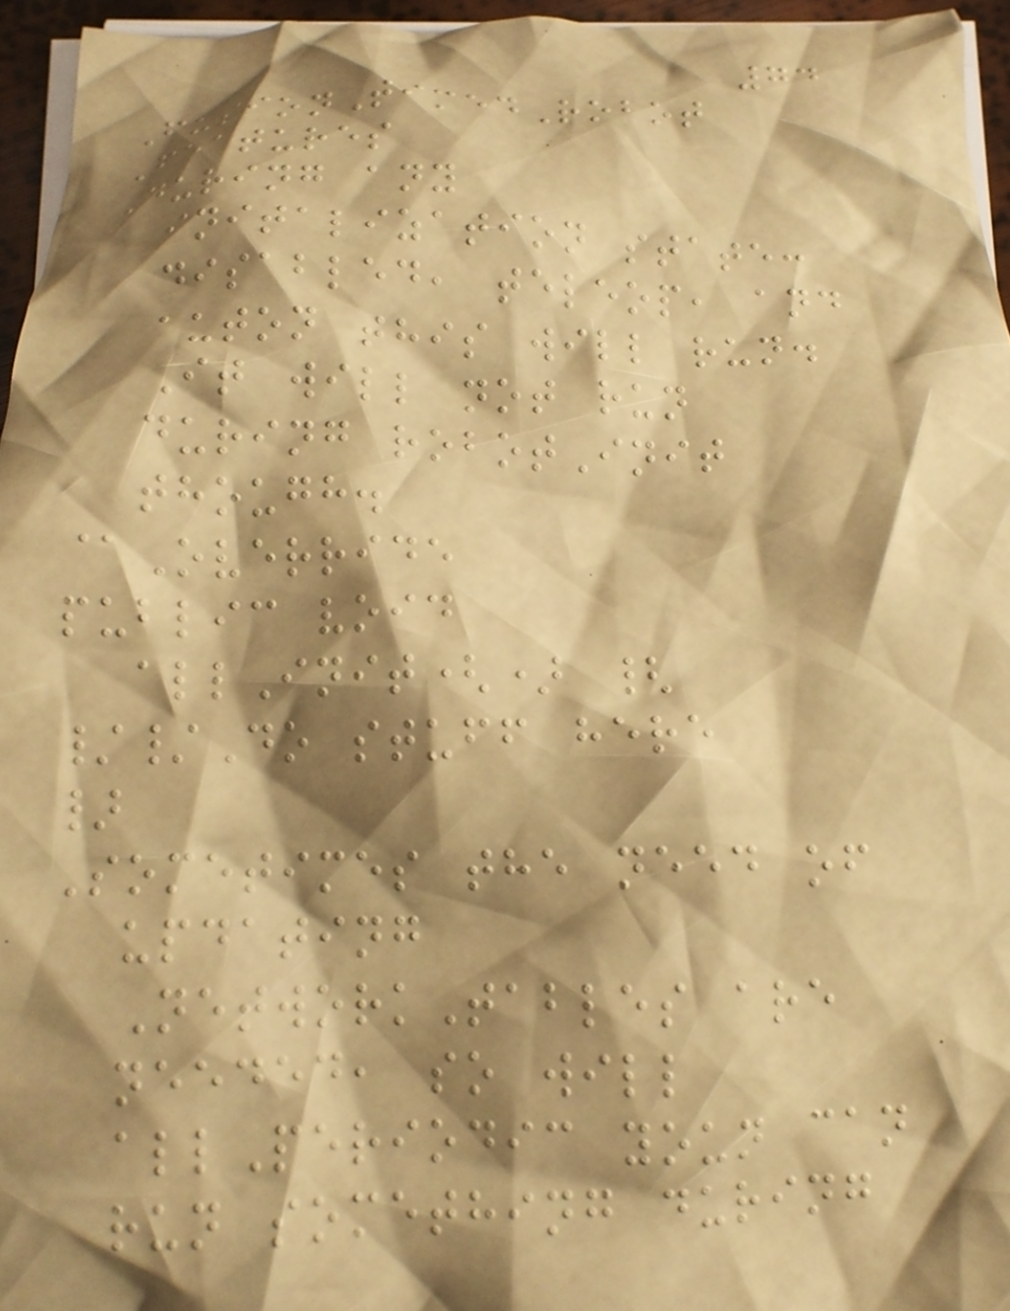74
FusionTimedRobot
Features
During any
initalization state:
disabled, teleop, and
auton this will run.
It will not run
during robotInit
though.
@Override
public void
allInit() {
//Do stuff here
}
Sometimes the need of
updating
NetworkTables are
needed, so will
allPeriodic youn can
run something during
